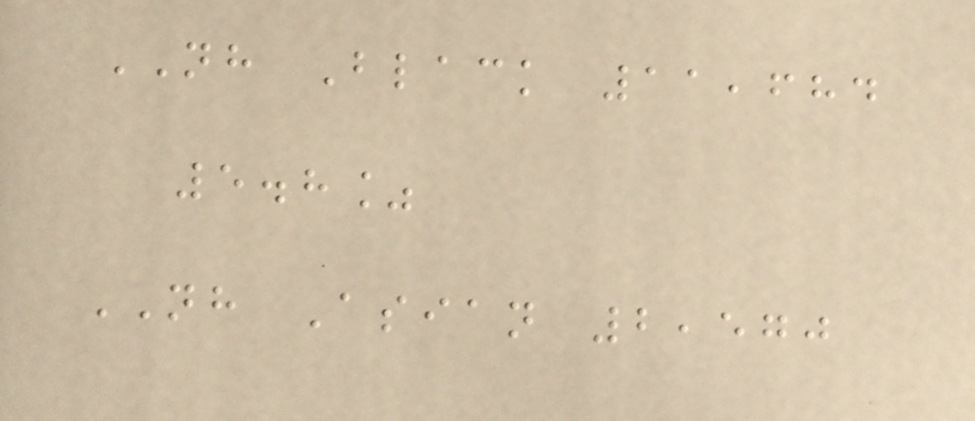NH Black 11,684
5.8%
NH Asian 2,570
